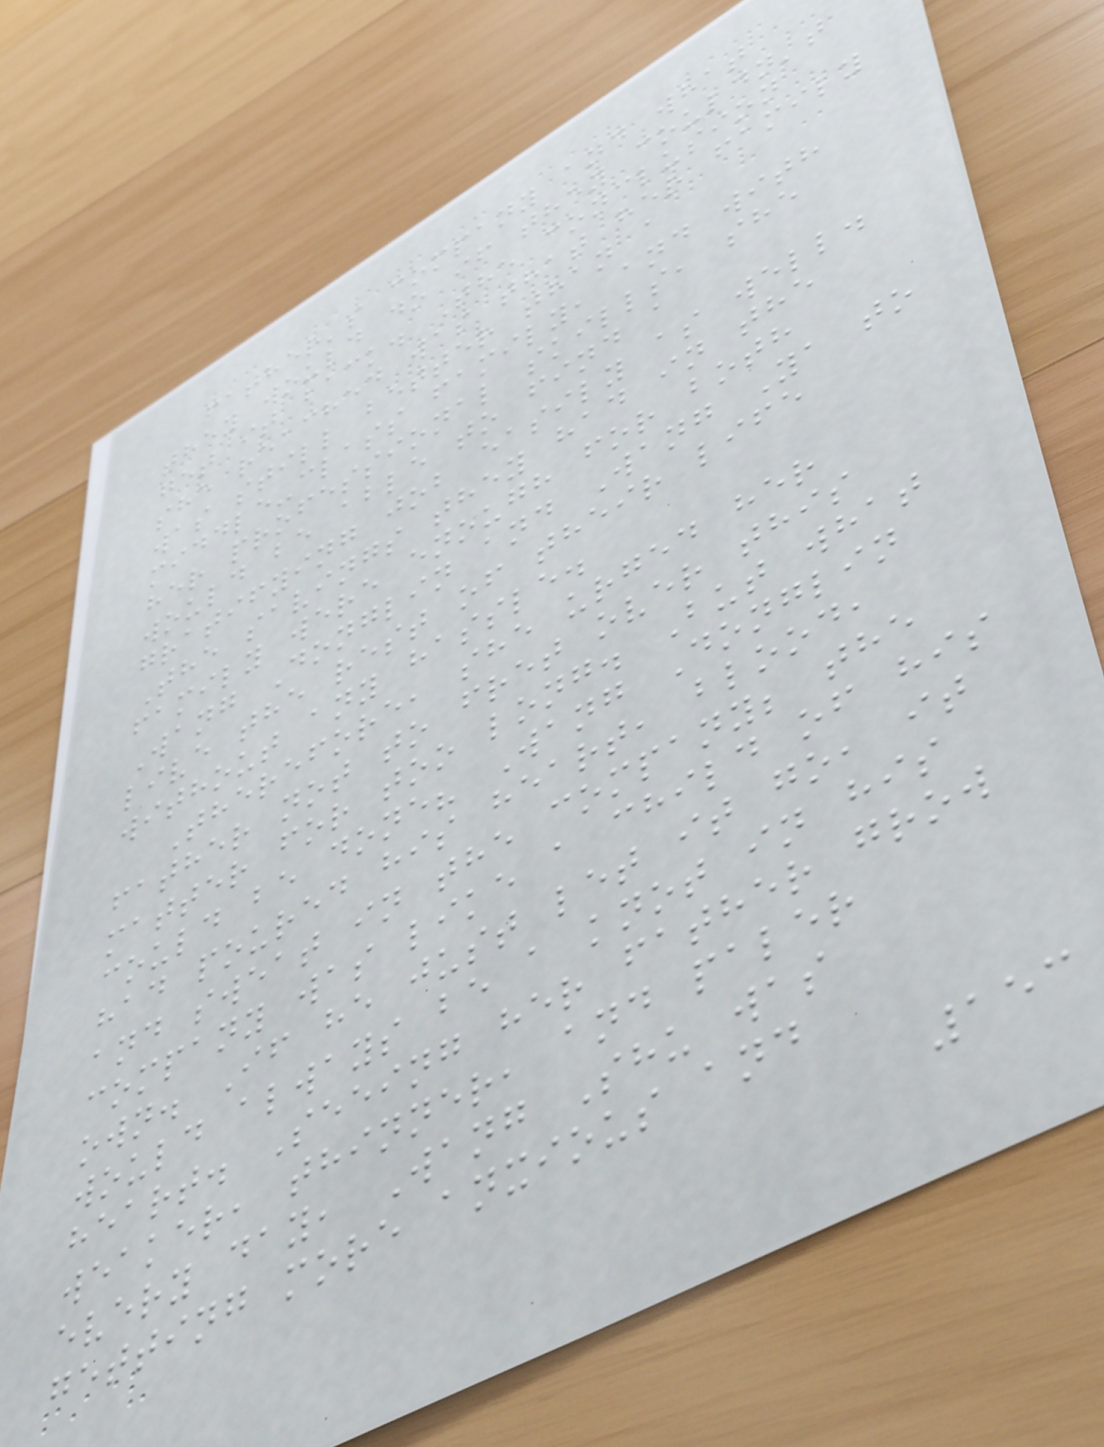father's company and what
they would do if they couldn't
get it back. The conclusion
she reached was that her family
was still better than a
middle-class family, and with
her professional skills, she
would be able to find a
gratifying job easily as well.
The savings they had in the
family were enough for both
Wang Donglin and Wang Ya to
live the rest of their life
without any hassle.
Therefore, she urged her
father not to fret over this
matter for too long. But what
could be done? Wang Donglin
had poured his heart, blood,
and sweat in the company; the
company was like a child of his
own. If he just let it go, it
would always be a knot in his
heart. Seeing her father grow
weaker, thinner, and paler
every day, Wang Shu was
getting more anxious and
153
